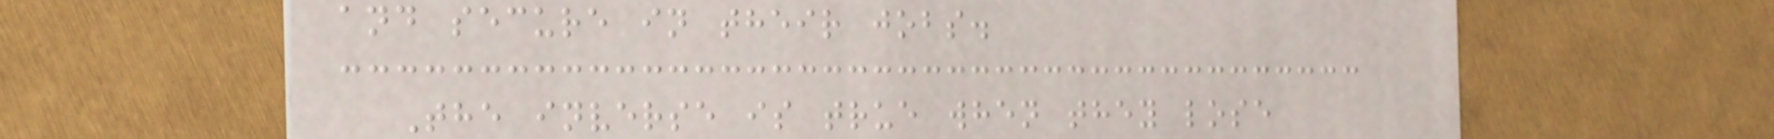and secure in their jobs.
The inverse is true when they lose
